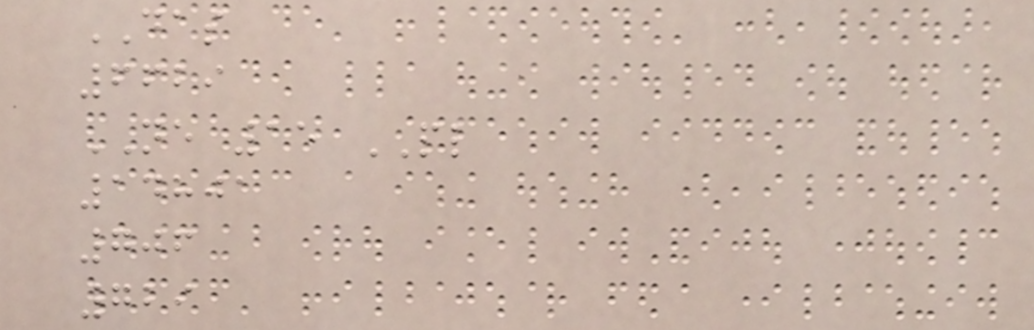DAS
6629
NE 15 PL
14801
706
729
